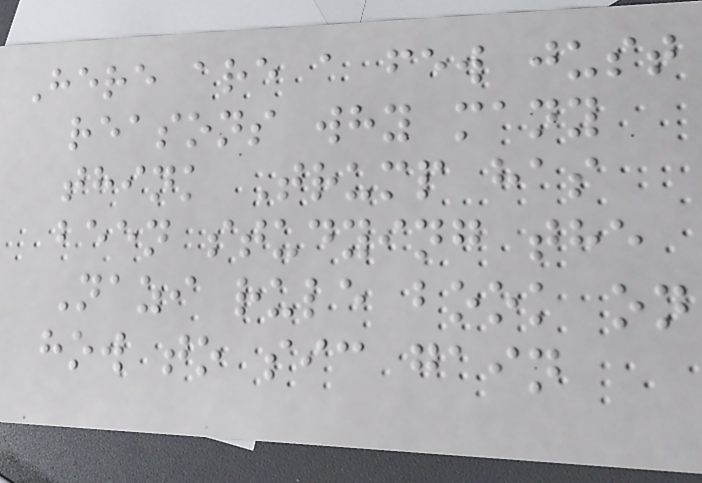Here are a few just
reasons why many
think Trump has
been studying the
Nazi rule book on
how to sic gain
